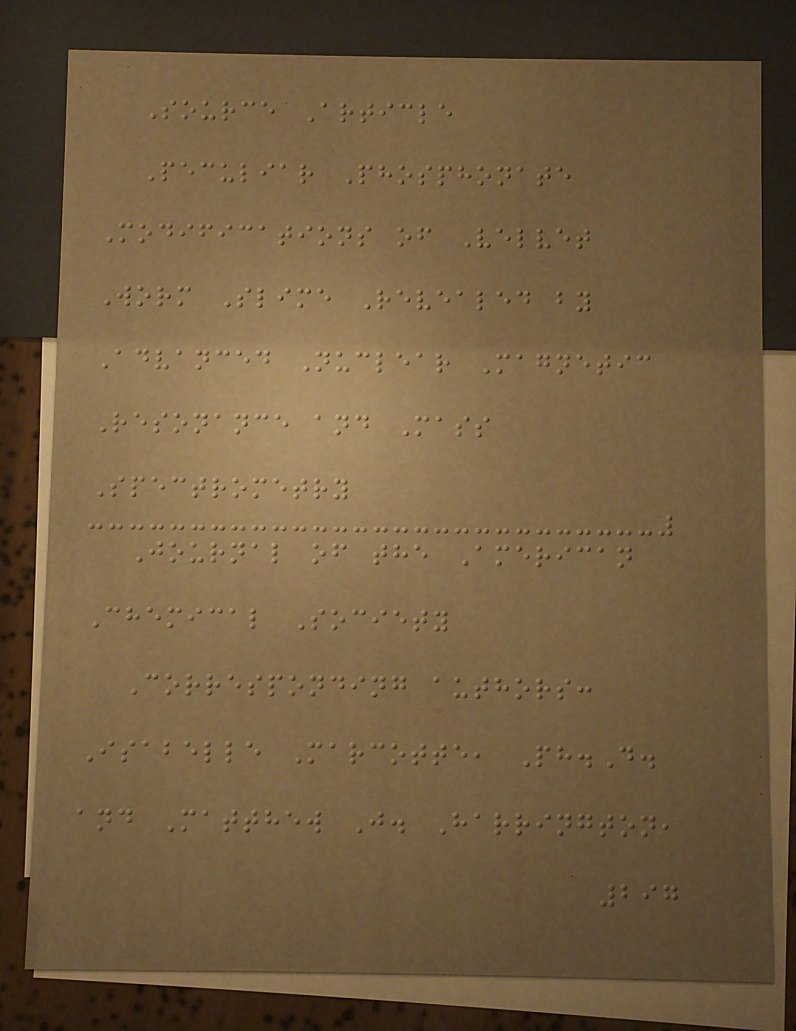Source Article
Peculiar Phosphonate
Modifications of Velvet
Worm Slime Revealed by
Advanced Nuclear Magnetic
Resonance and Mass
Spectrometry
Journal of the American
Chemical Society
Corresponding authors:
Isabelle Marcotte, Ph.D.
and Matthew J. Harrington,
297
